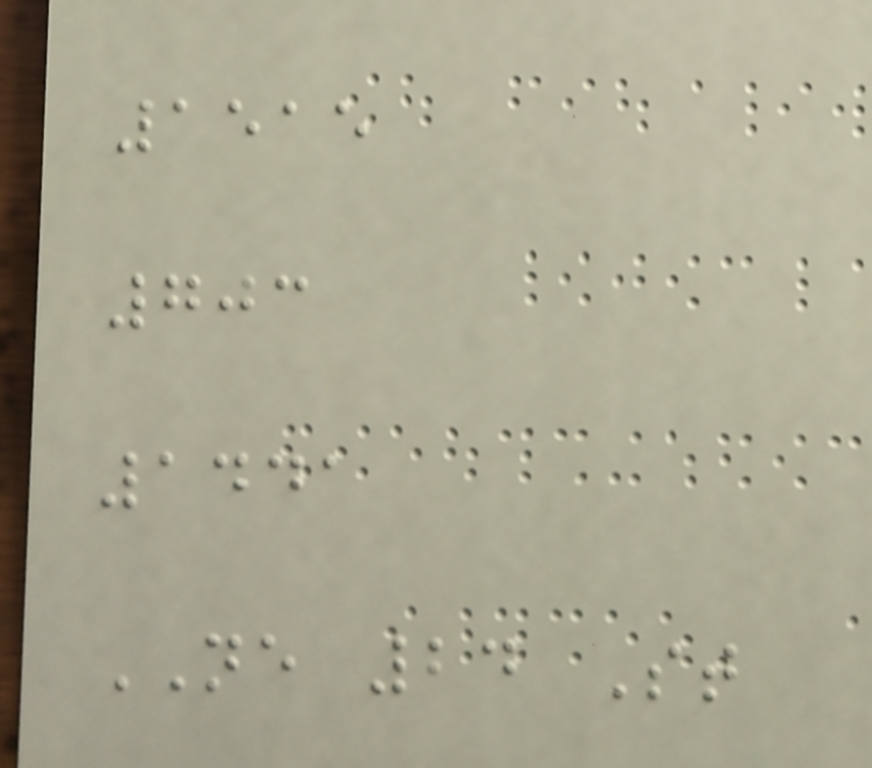1515
703
1441
NE 24 St
